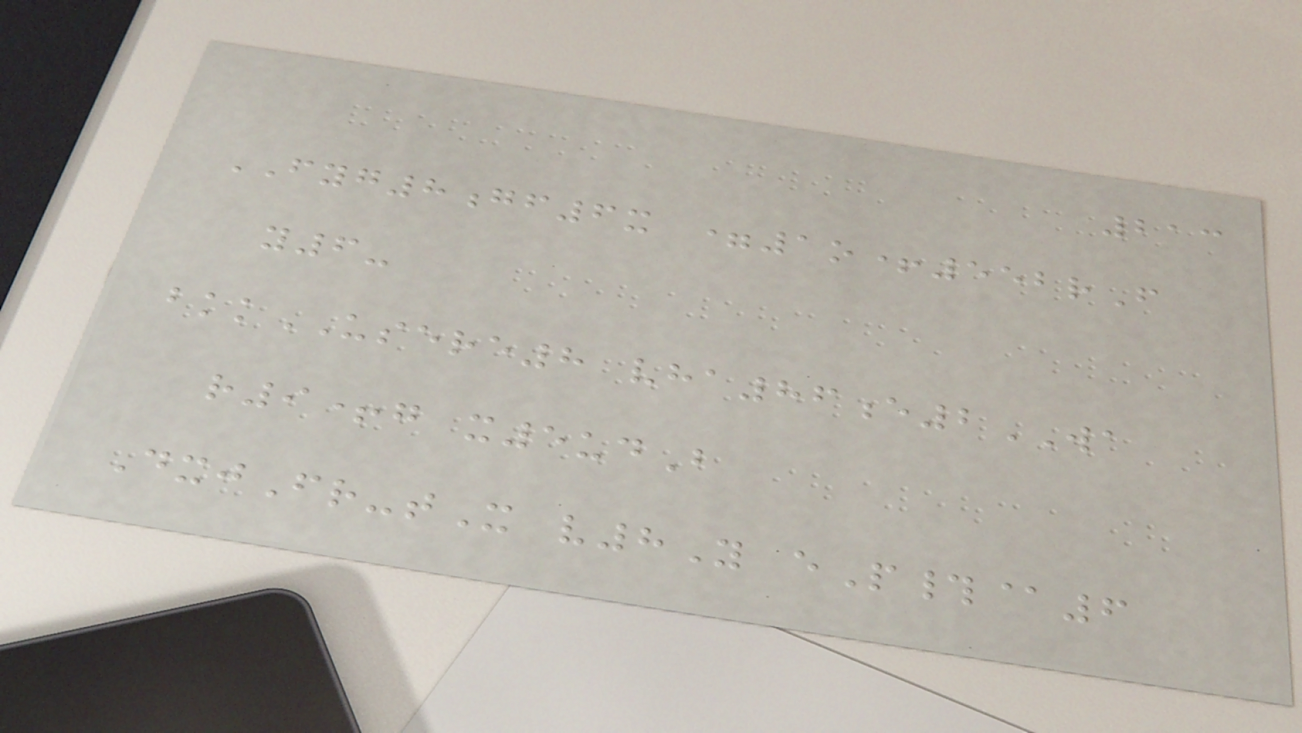213
FYG8gf6x =1o+552rF
y6-
bkkUSERE8 vha86e2WA
r9+g x5udB
DxjFr-tX v8Y eP#@6
